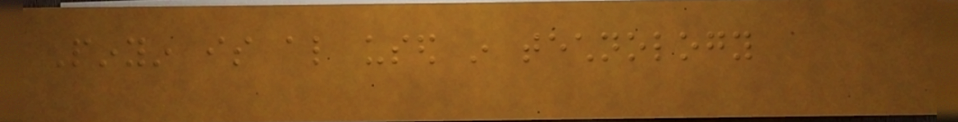Pinyin is also used in technology
